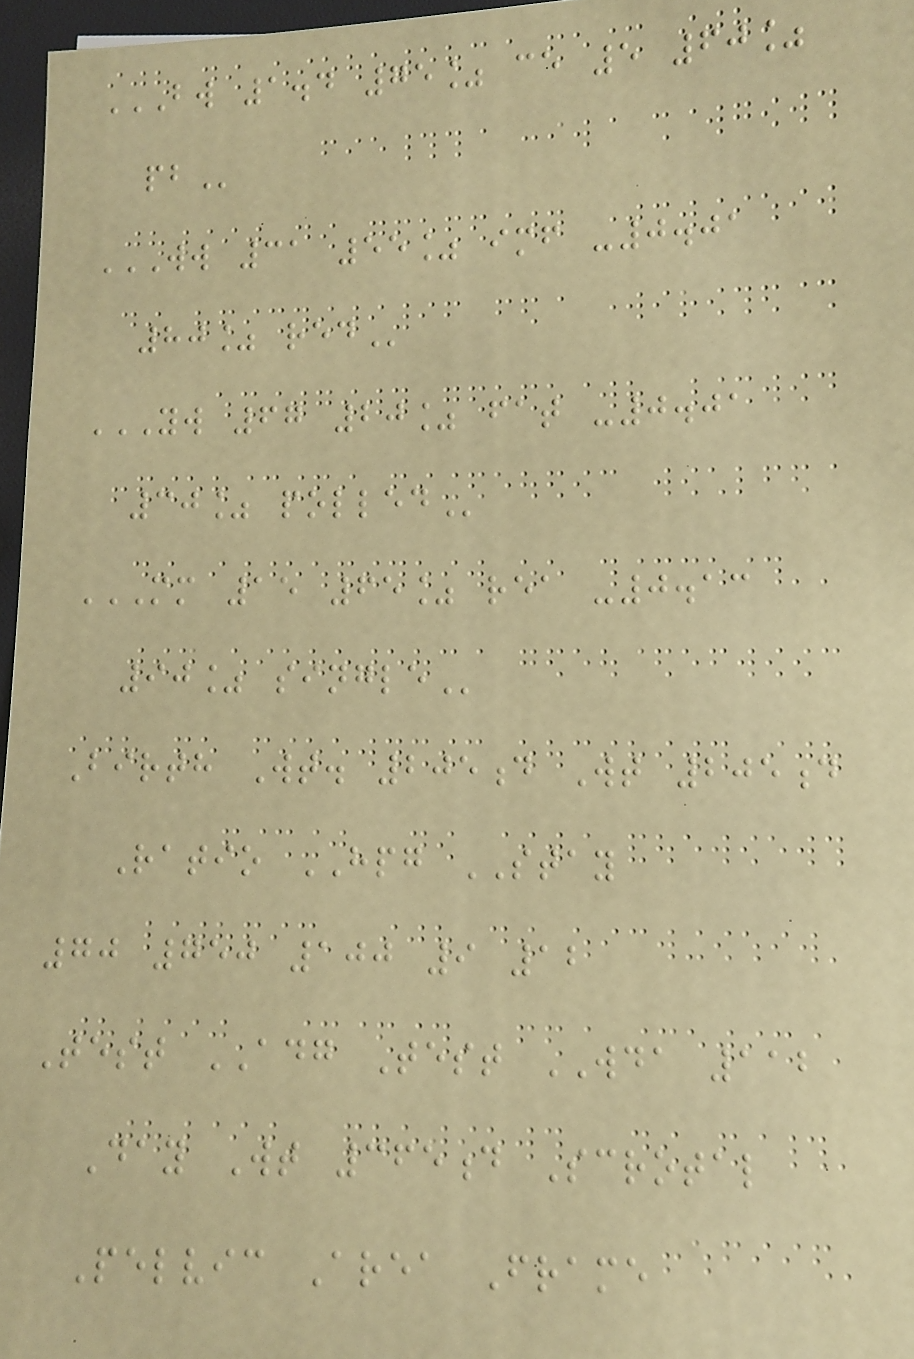BW 1.4 75% CE 5 60%
PB
WW 31 55% IMF -0.01
80% RED
YW 67 20% FAT -0.01
30% POLLED
MM 15 65% REA -0.13
90% SINGLE
Birth Wt. 205d Wt 205d
Ratio HPG STAY
70 750 100 9 12
Test ADG Test WDA 112
Day Wt 365d Scrotal
Pelvic Area Frame
